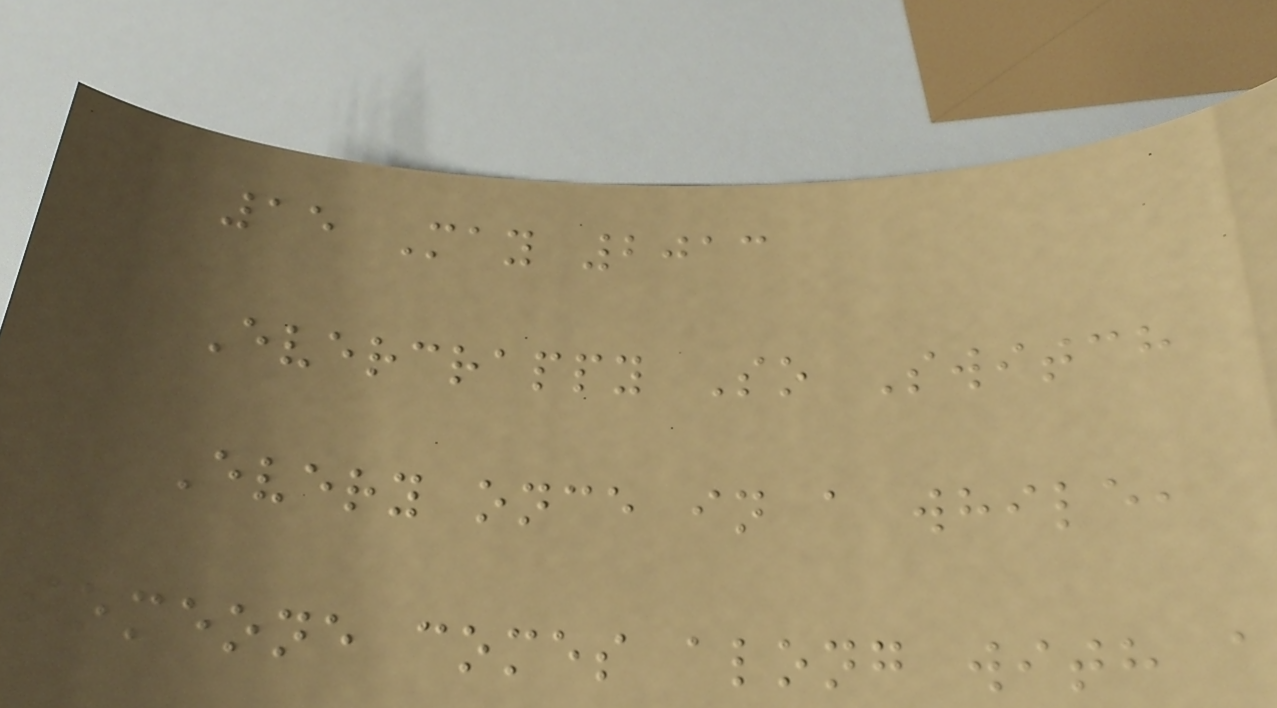15 May 2013
Evercrappy So Switch
Every once in a while,
someone comes along with a
